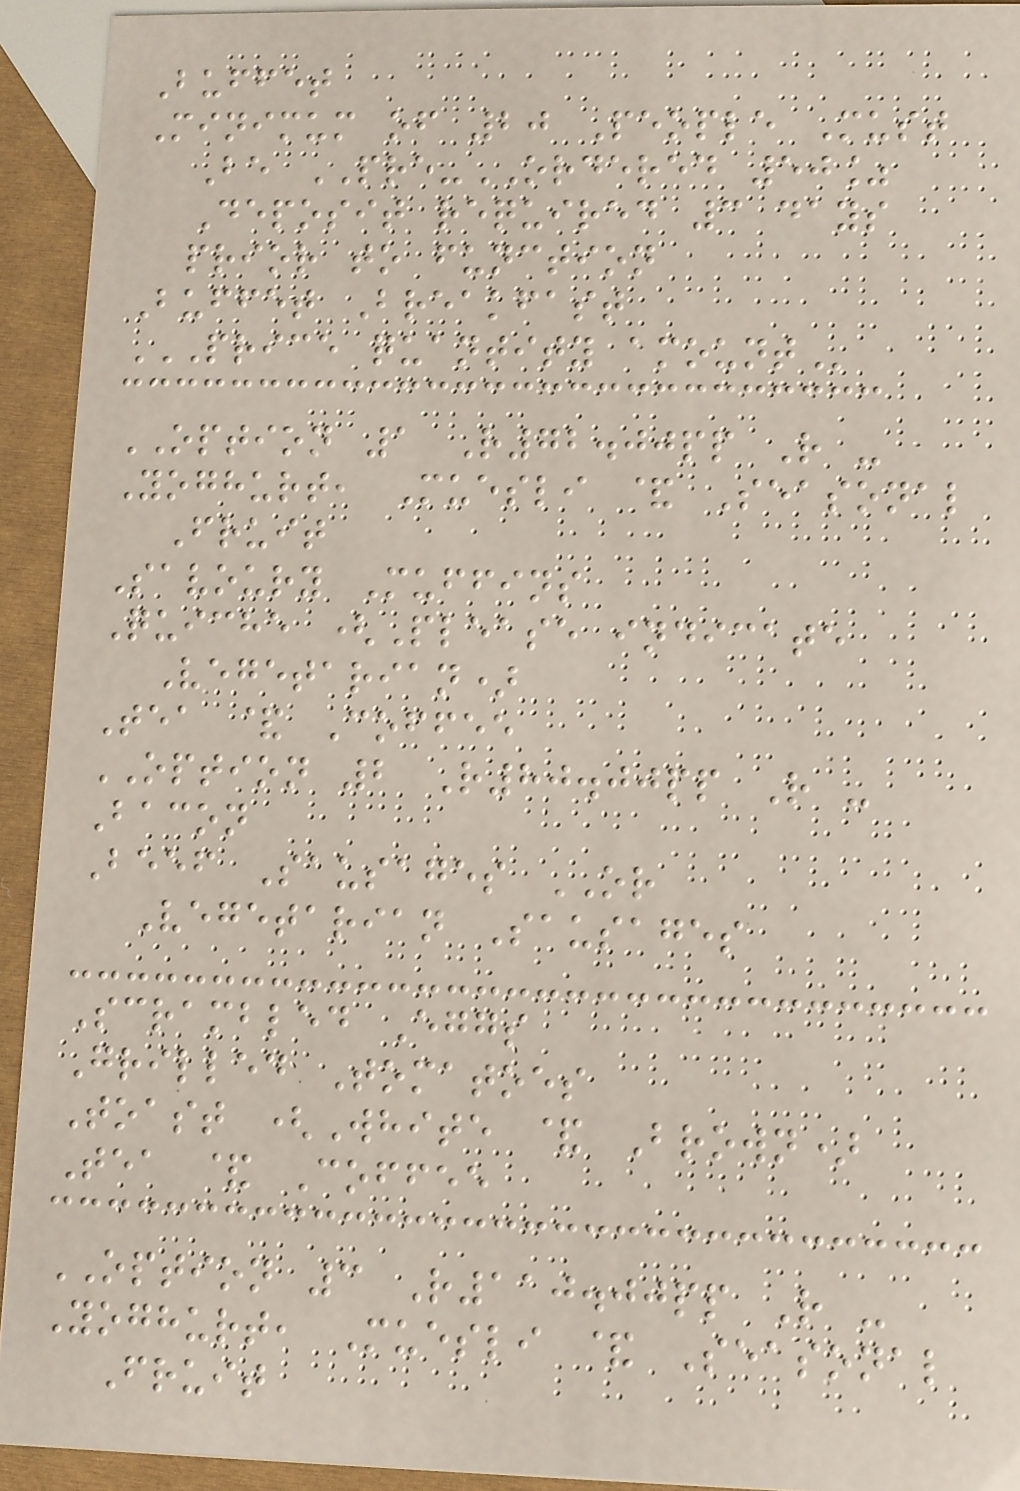Buffet
Minimum of 20 People Must
Be PRE-ORDERED 50%
Deposit required 3 days
prior to function
Buffet Breakfast
PRICE QUANTITY AMOUNT
OPTION 1 R72.00pp R -
Yoghurt, Muesli & Seasonal
Fruit
Savoury Muffins
Quiche (Please indicate
Vegetarian)
Tea & Coffee
OPTION 2 R80.00pp R -
Bacon
Beef Sausages OR
Vegetarian Sausages
Scrambled Eggs
Grilled Tomatoes
Toast (White & Brown)
Tea & Coffee
OPTION 3 R110.00pp R -
Yoghurt, Muesli & Seasonal
Fruit
